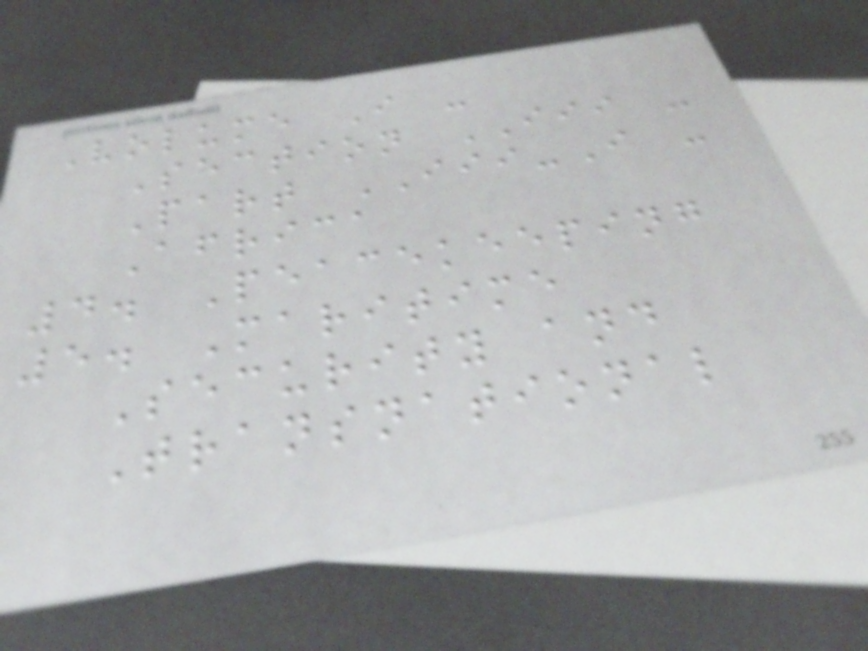Volume I -
Section III -
Part III-I -
Africa
4. Peacekeeping
5. Maritime
Security and
Transnational
